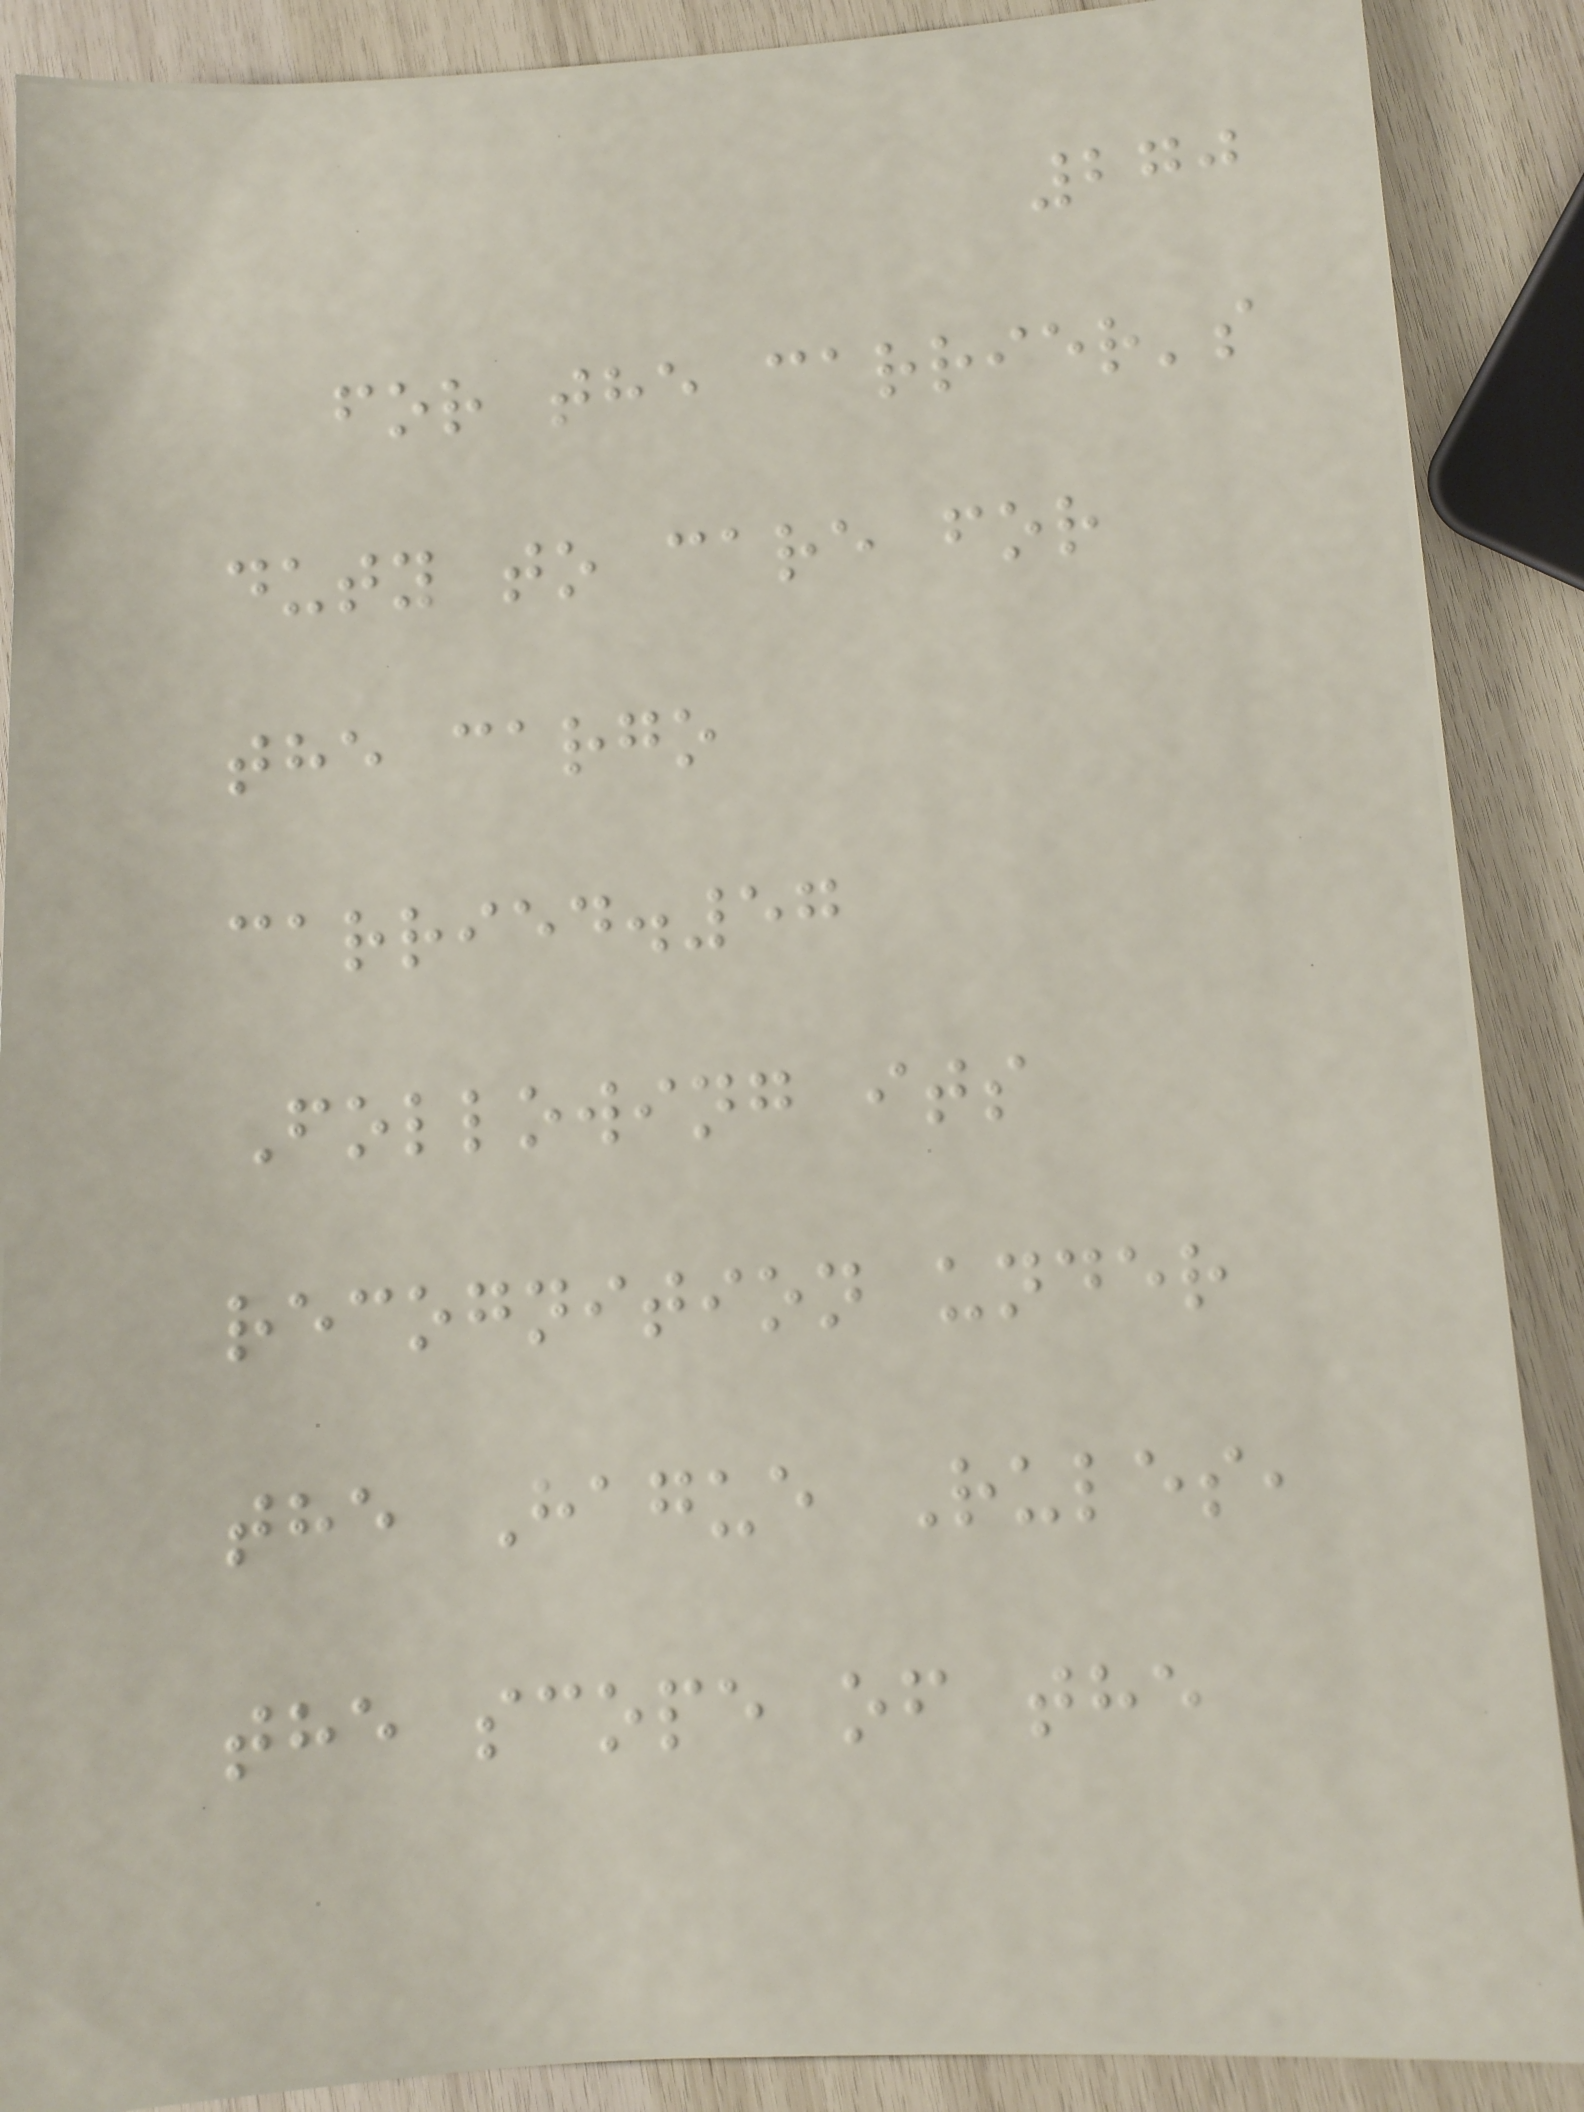270
for the carrier's
duty to care for
the cargo
carried.57
Following its
recognition under
the Hague Rules,
the scope of the
